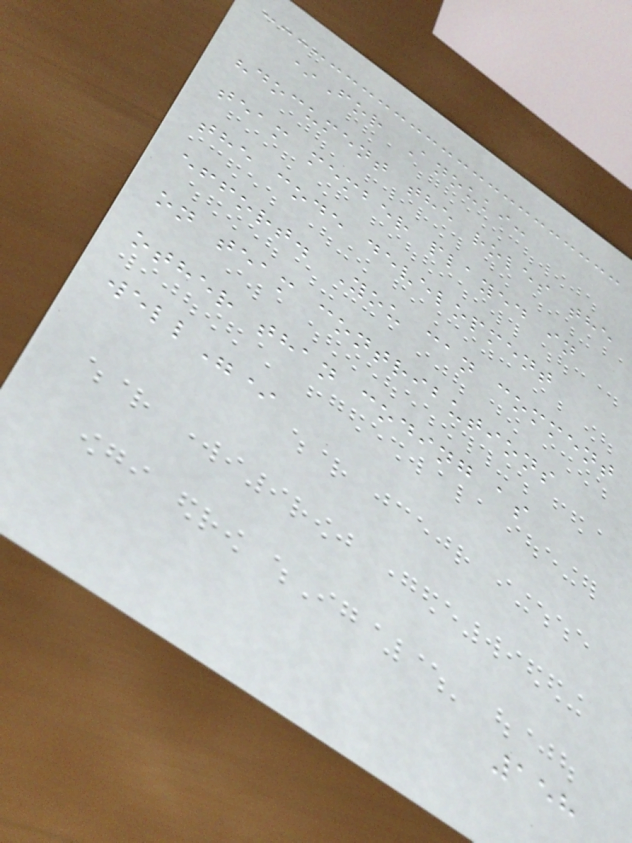*For Anouki:
"document the roles the
team member played in
the code development
effort. You can comment
on team contributions
other than coding as
well"*
158
